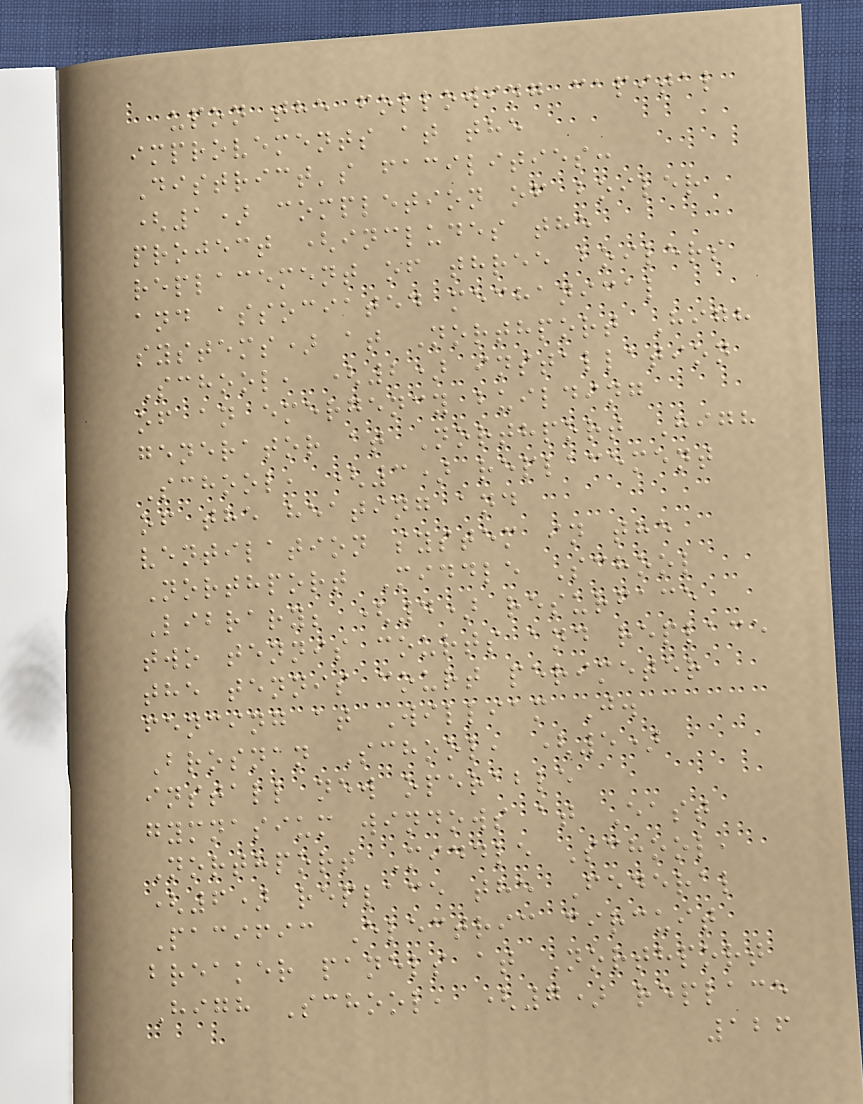upon the following capital
improvements at the
District's facilities:
(1) completion of boiler
project (includes the
replacement of three boilers
and associated mechanical
systems) at Northport High
School, (2) installation
of an emergency building
generator at Northport High
School, (3) replacement
of the heating and
ventilation system in the
Northport Middle School
Library; (4) resurface
two tennis courts and replace
the tennis court perimeter
fencing at William J.
Brosnan School, (5)
install new operable
gymnasium windows at East
Northport Middle School,
(6) replace the Federal
Pacific Electric circuit
breaker panels at Northport
High School, (7) replace
126
